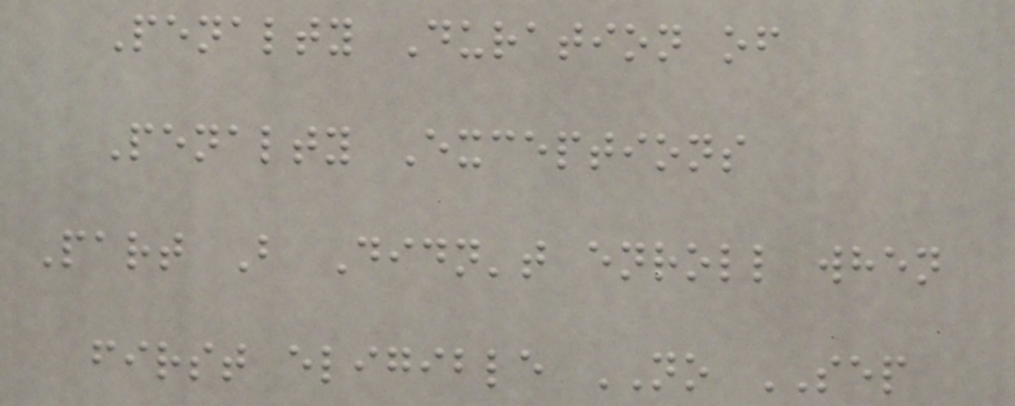Penalty Duration of
Penalty Exceptions
Part B Didn't enroll when
first eligible NO SEP
